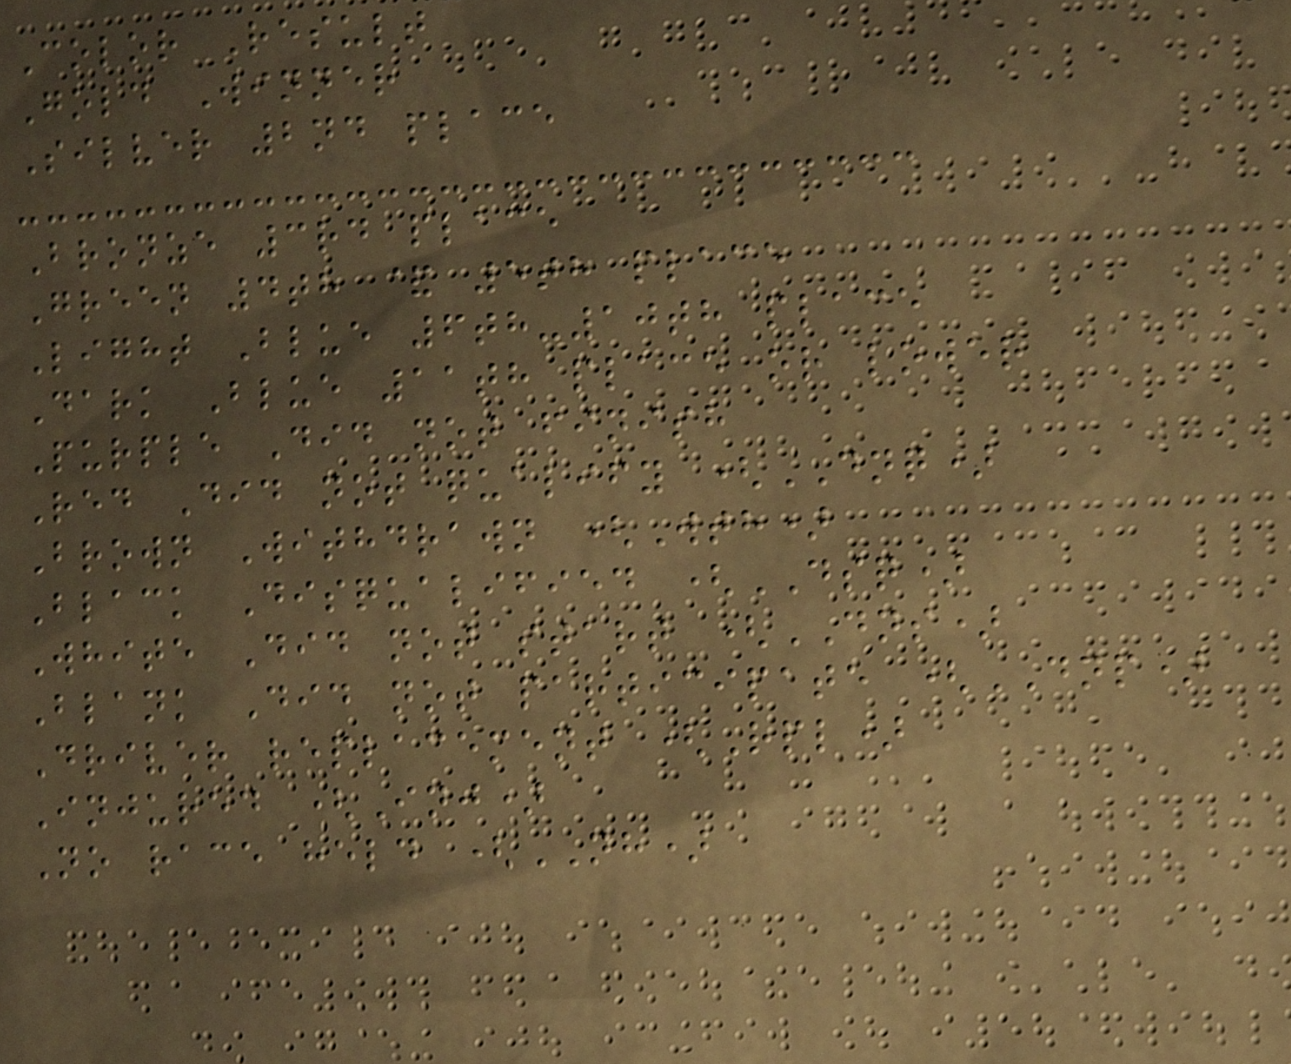Color Result
Gold Winner
Silver 2nd place
Bronze 3rd place
Green 4th & 5th place
Light Blue 6th-10th place
Dark Blue 11th place or lower
Purple Did not finish
Red Did not qualify (DNQ)
Brown Withdrawn (Wth)
Black Disqualified (DSQ)
White Did not start (DNS)
Blank Did not participate (DNP)
Driver replacement (Rpl)
Injured (Inj)
No race held (NH)
